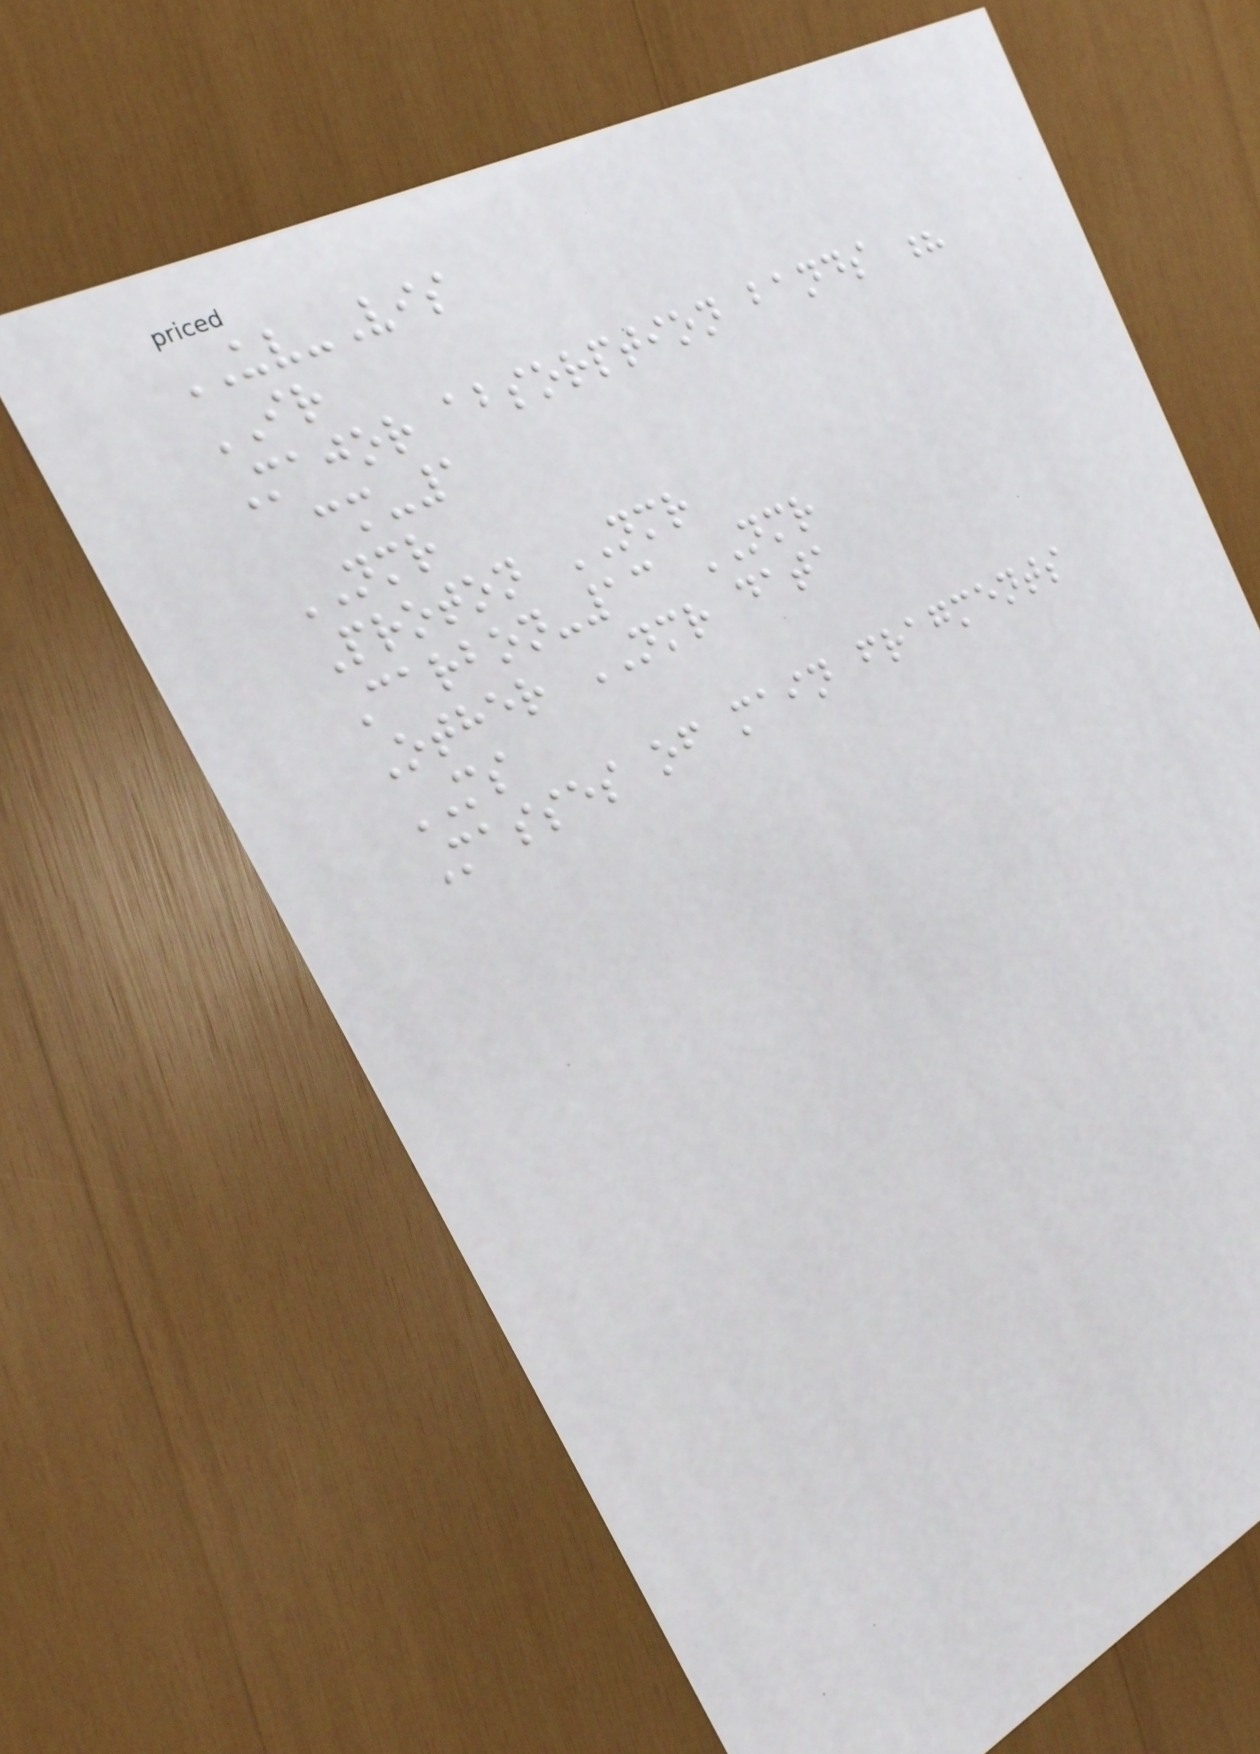UV-Vis
IR
Major absorption bands ?
cm-1
NMR
Proton NMR
Carbon-13 NMR
Other NMR data
MS
Masses of main fragments
